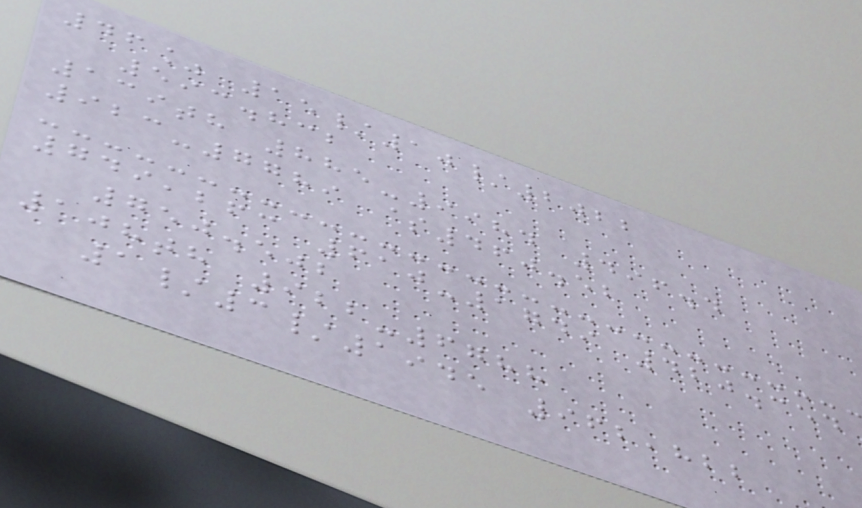46% 15/10/2022
593.832
139th 885-9984 496.4
923-7789 $460.52
749,263 610-1749 420.354
750.502
108th 922-6788
1/3/1945 962,822
